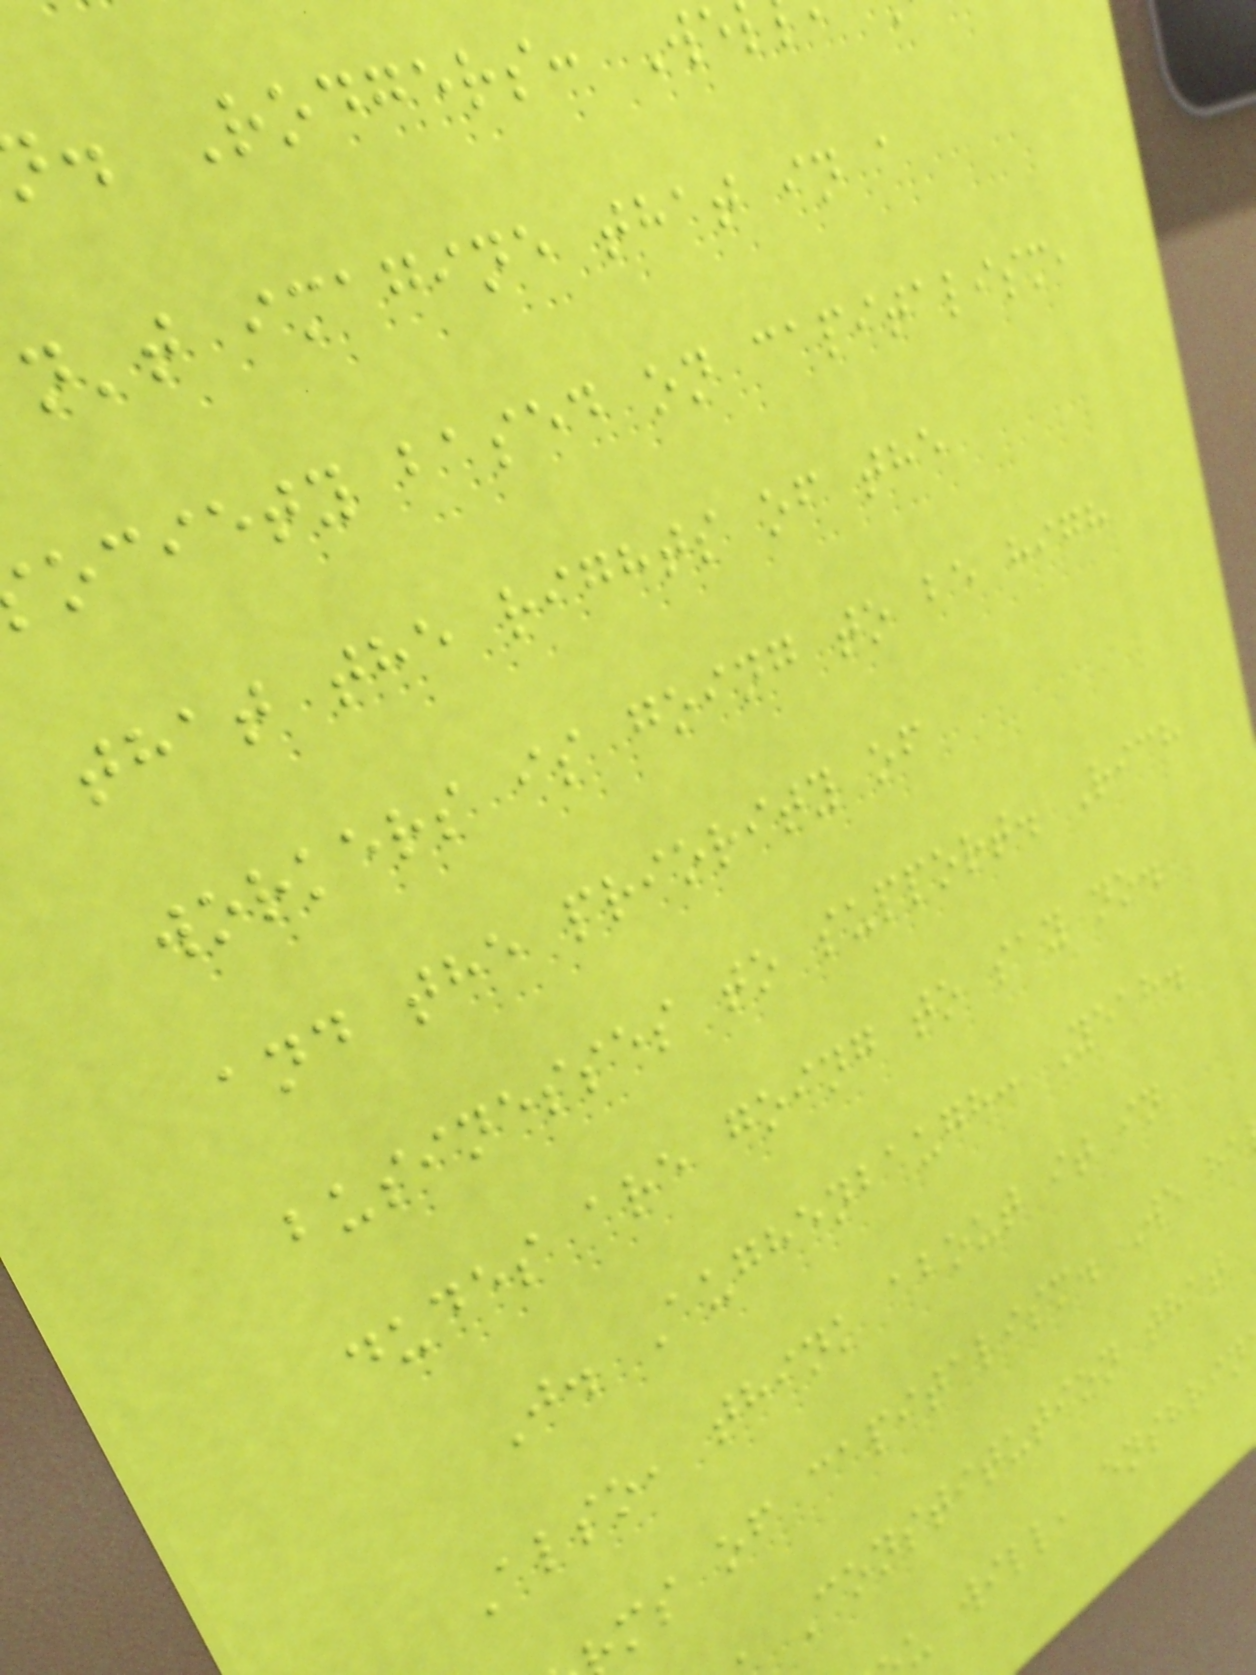. Rodgers: We
n't imagine that in a
ociety based on capitalism,
that the rights of the
workers is going to be high
and the priority of
businesses to support. Rich
dudes are going to say no.
J. Aughenbaugh: Yeah.
Also, think about it in
ms of capitalism. We ha
Constitution that
u will, enshrin
